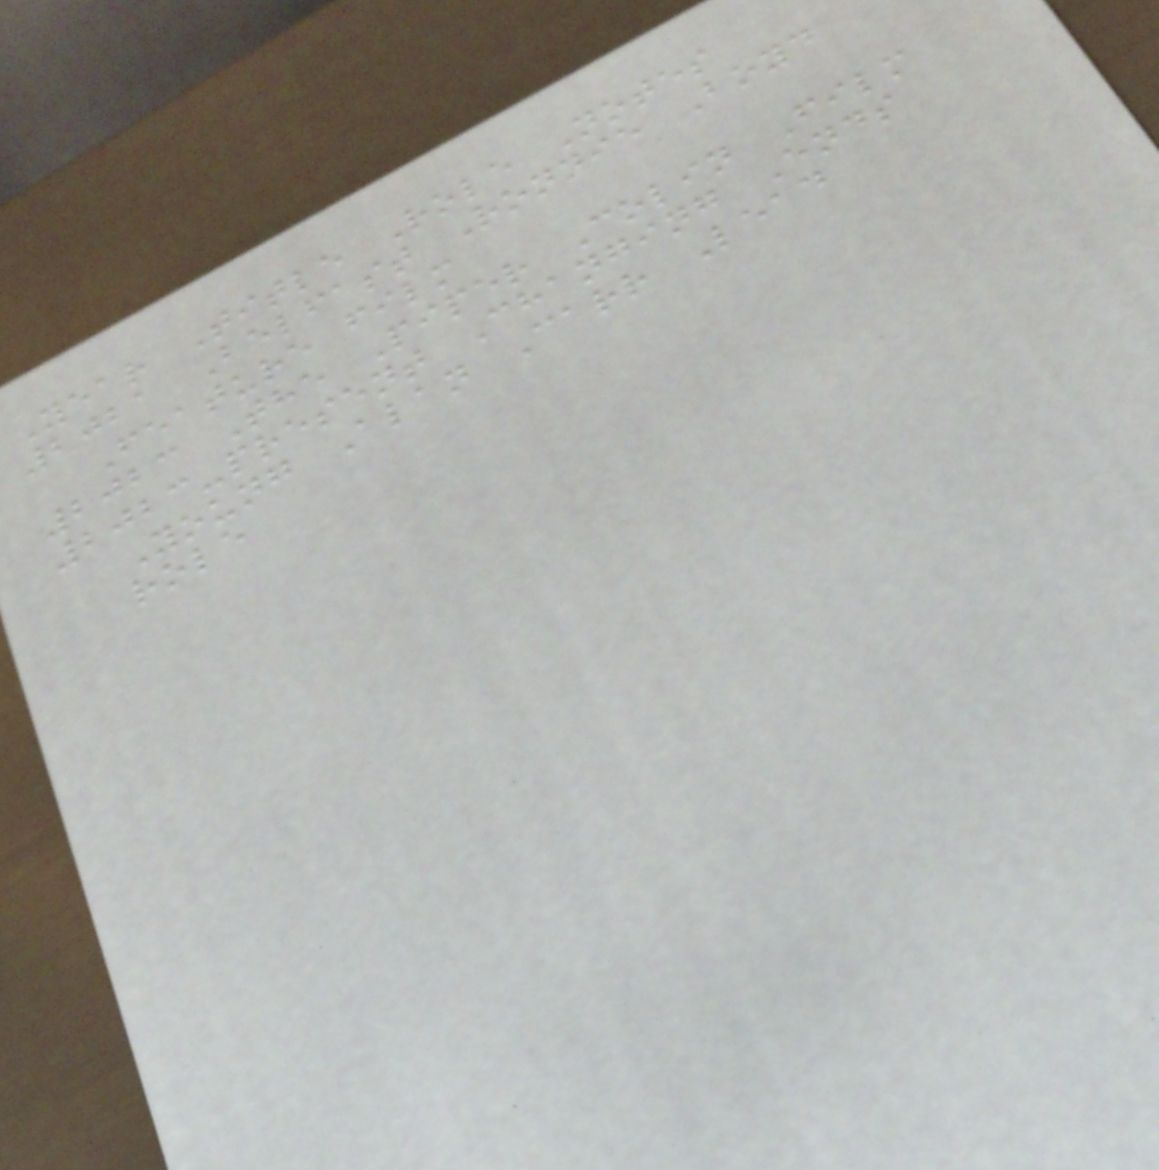Year Title Role Notes
2021 Belfast Ronnie Boyd
Feature film
2023 The Piper Colin Film
2023-present Changing Ends
Young Alan Carr Lead
role
